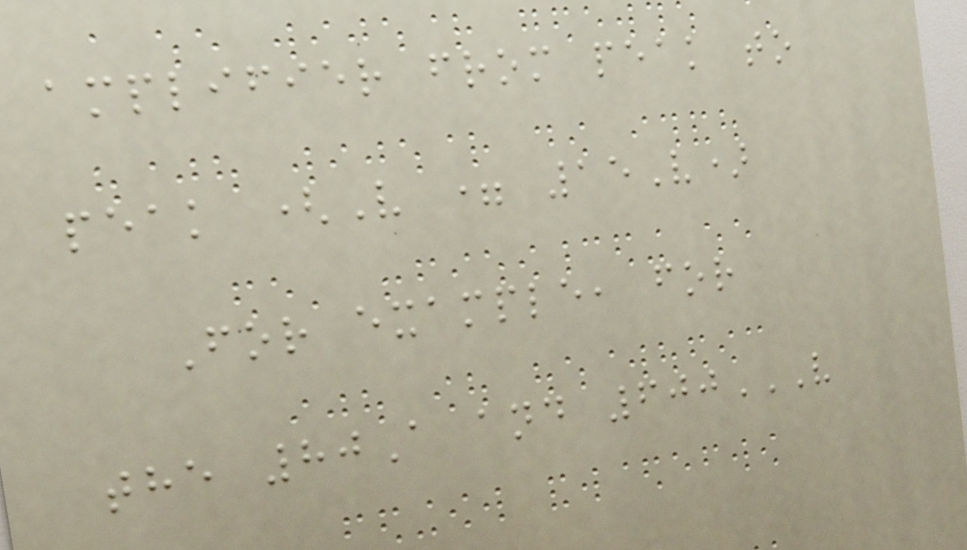amplifier from peak to
peak (V = 15V)
For example, for
the 80A and 600V
